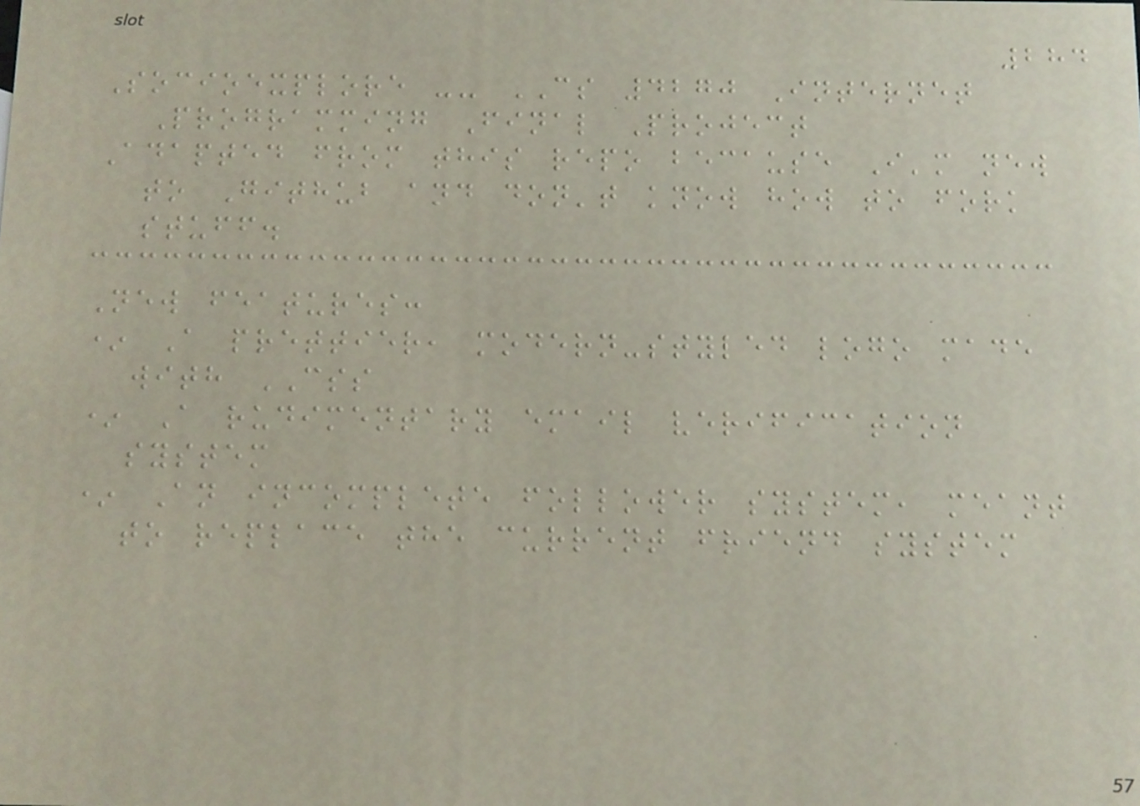284
Socioexplore -- CS 4270 Internet
Programming Final Project
Adapted from this repo because I'm new
to Github and don't know how to fork
stuff.
New features:
* A prettier, modern-styled logo made
with CSS
* A rudimentary email verification
system
* An incomplete follower system, meant
to replace the current friend system
